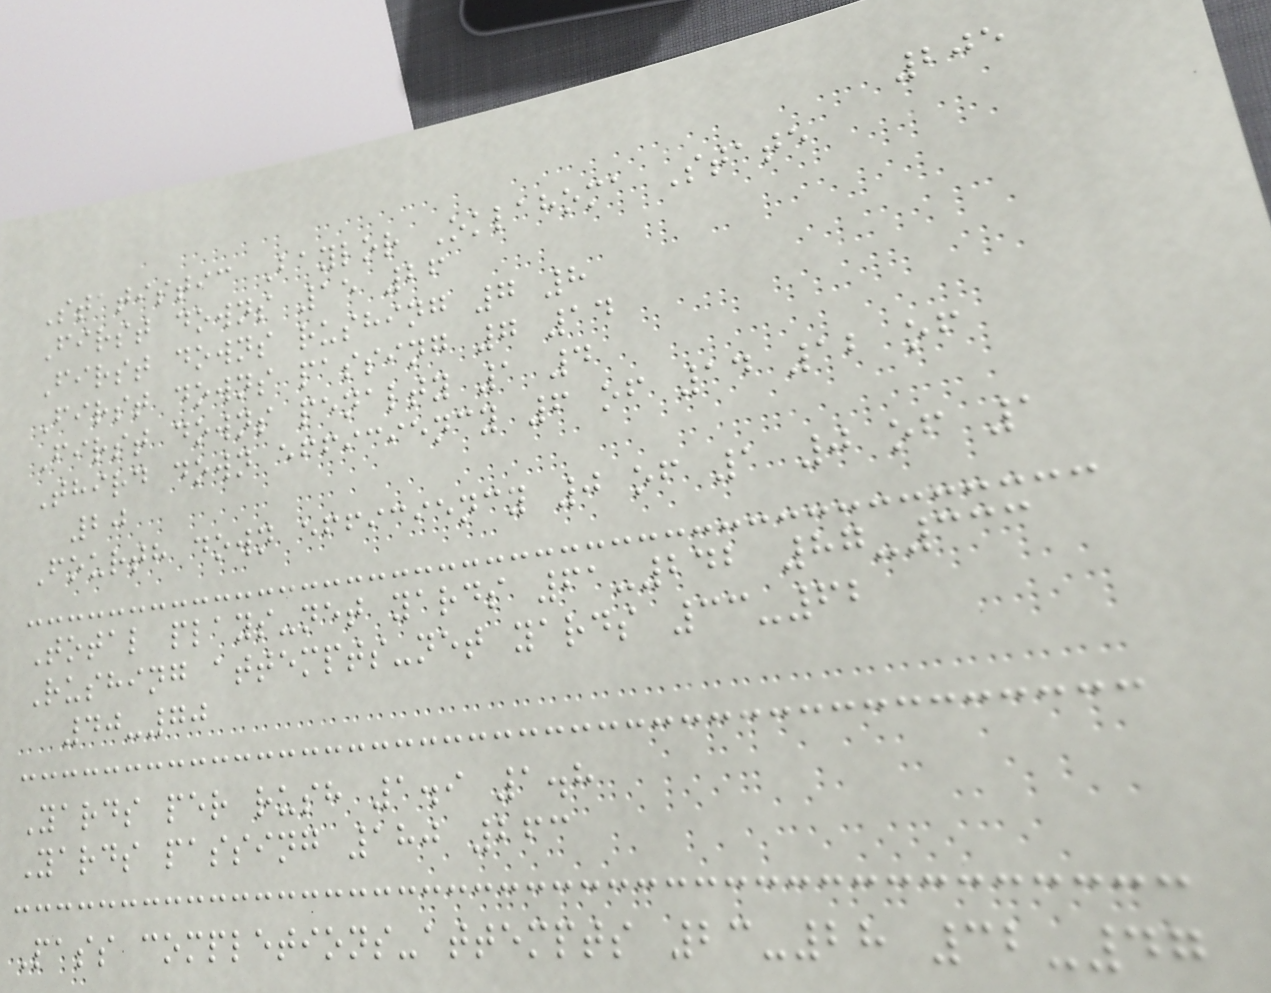205
Statistic Baylor Oklahoma State
First downs 15 26
First downs rushing 7 8
First downs passing 7 14
First downs penalty 1 4
Third down efficiency 6 of 14 12 of
20
Fourth down efficiency 0 of 1 0 of 1
Total plays-net yards 61-242 87-333
Rushing attempts-net yards 33-62
40-70
Yards per rush 1.9 1.8
Yards passing 180 263
Pass completions-attempts 23-28 32-47
